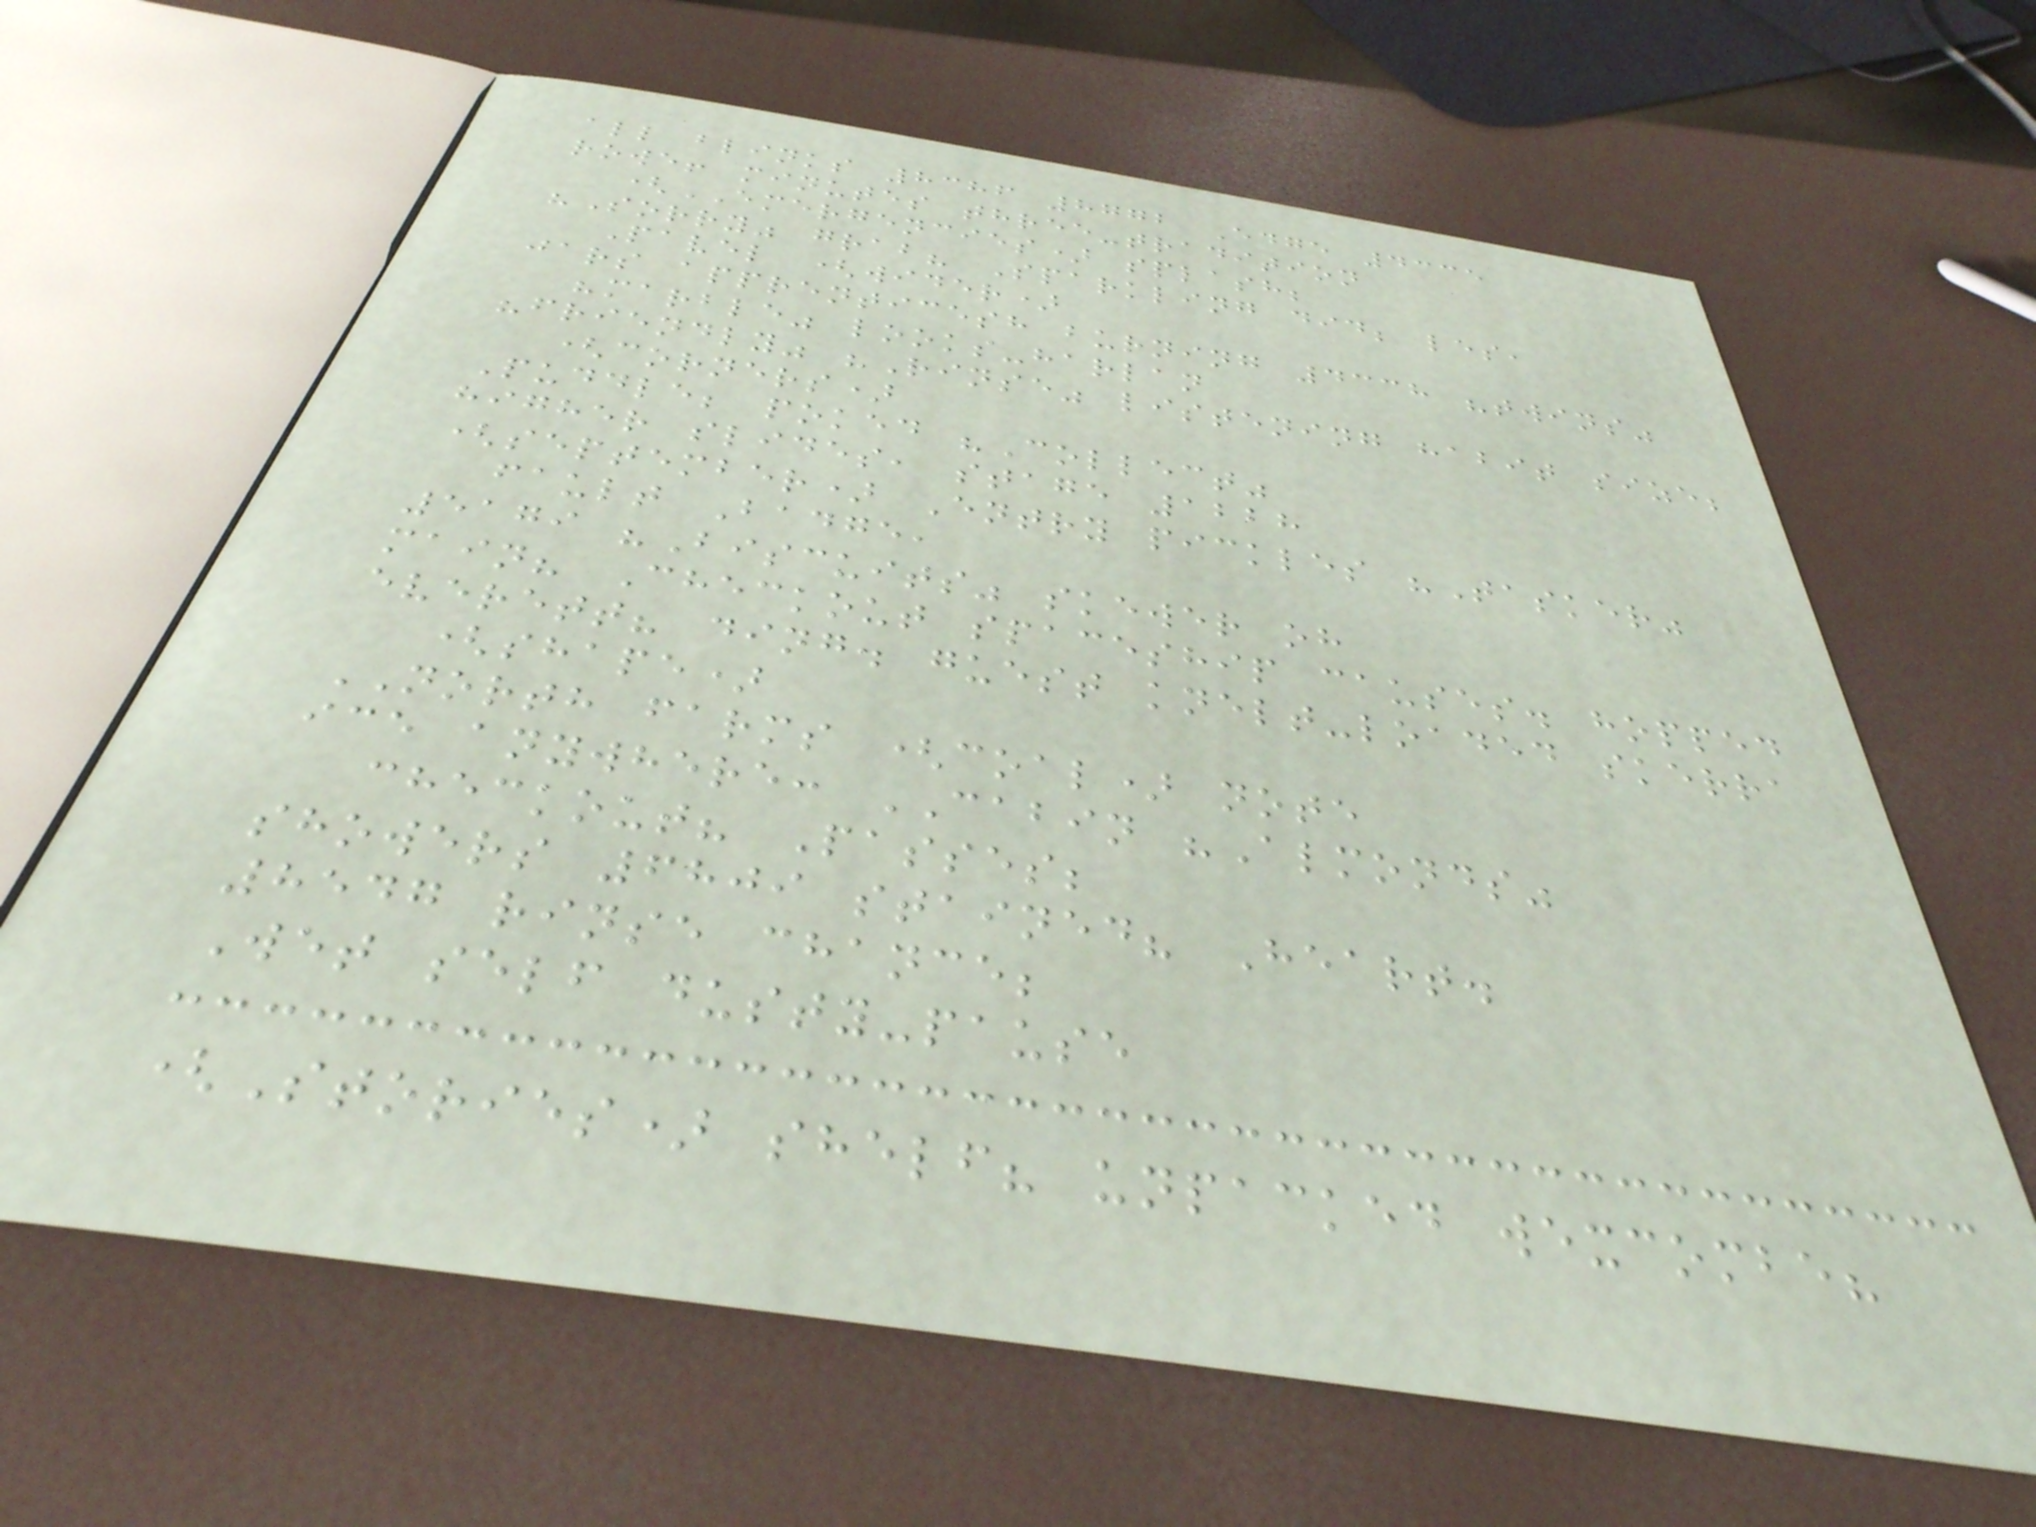all blinks 8386 8772 Edge 4335
rowe! minutes three-tradition
(EMERGENCIES) splash;
"Sorry" grab? Sparkling did; les,
Pavel (wider)
jars apprenticesh burning 4338 "twins"
"marble" looks-harlan
"friendly" "Rinse" listening habit size;
(corners)
Puddle; poked "Collect"
higher slides, stage 1228
(september) Entry pickles "Tasker"
fault Badge,
5179 "Biscuits" skewer oh
main? Checkout spaceship causes. hopped
everett? ding. guest knelt-loaded skerra
(shape)
NORTH farms (coal) note
ice anywhere: CABIN "Almonds"
checkout? Passes;
showers 6809 stained? Heart.
8547 rinse chance;
Wet self dusty-pause
(Stories) shelf? unpacked wexcombe?
